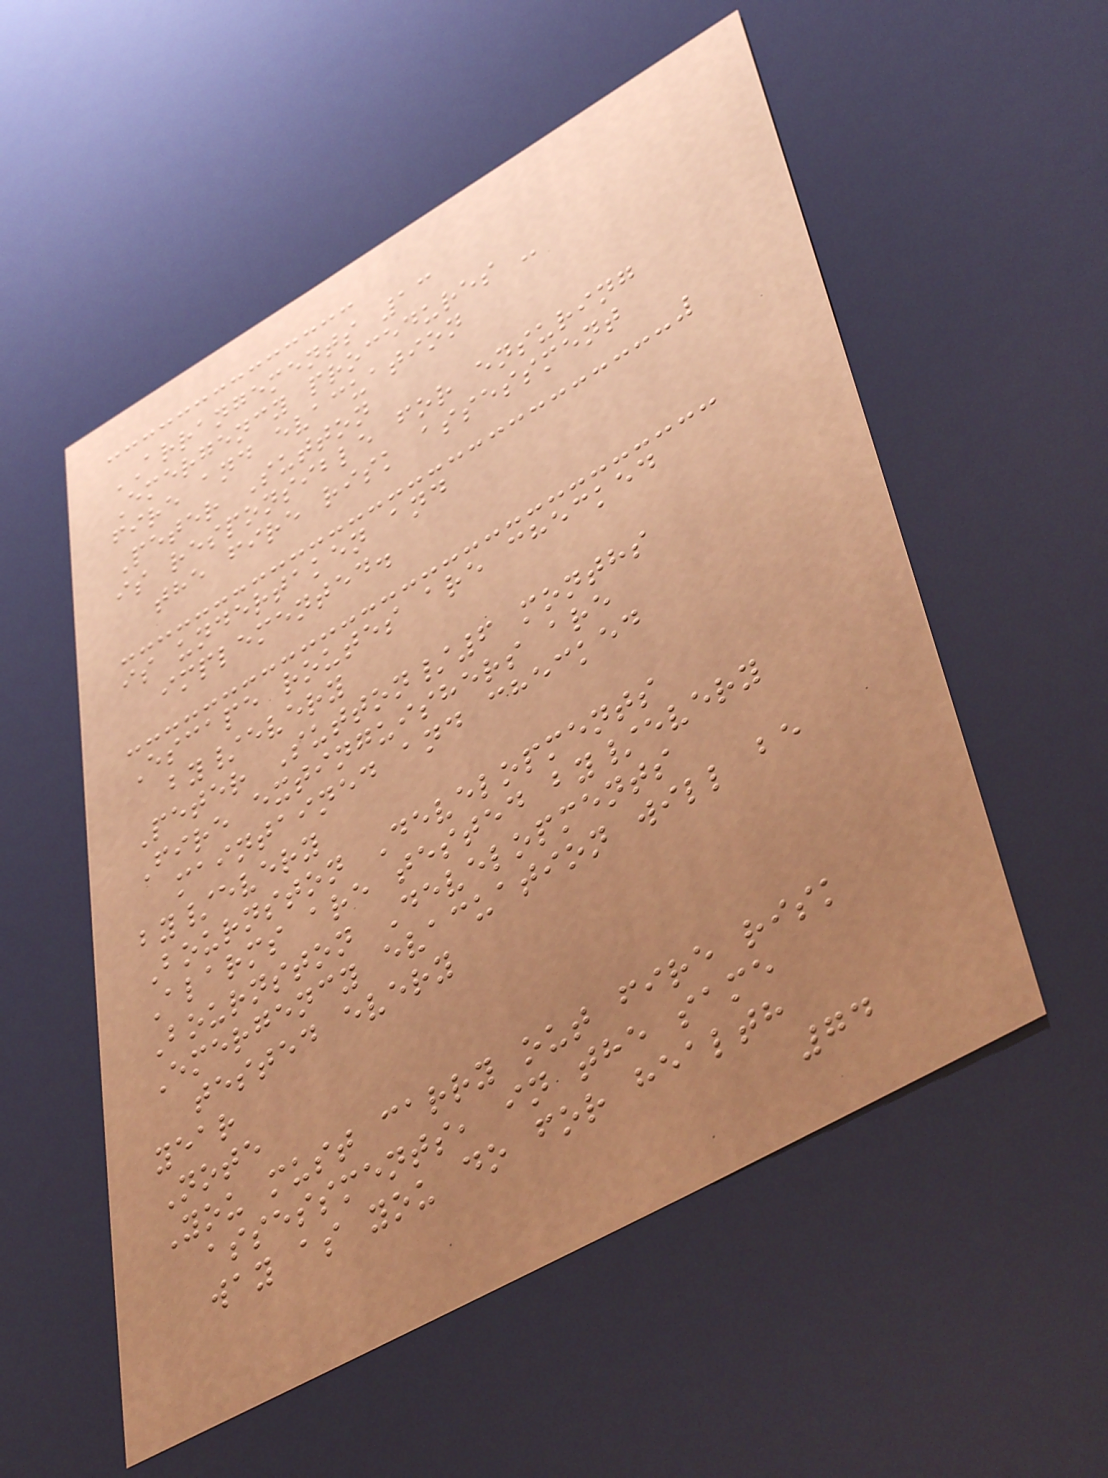ARRANGEMENTS 13
Emergency procedures -
fire and evacuation
Peter Sutton
is responsible for ensuring
the fire risk assessment
is undertaken and
implemented.
Escape routes are checked
by/every
Peter Sutton/6 months
Fire extinguishers are
maintained and checked
by/every
Bournston Developments
Alarms are tested by/every
Bournston Developments
Emergency evacuation will be
tested every
year
Note
You must carry out fire risk
assessments, in the same
way as you do for health
74
